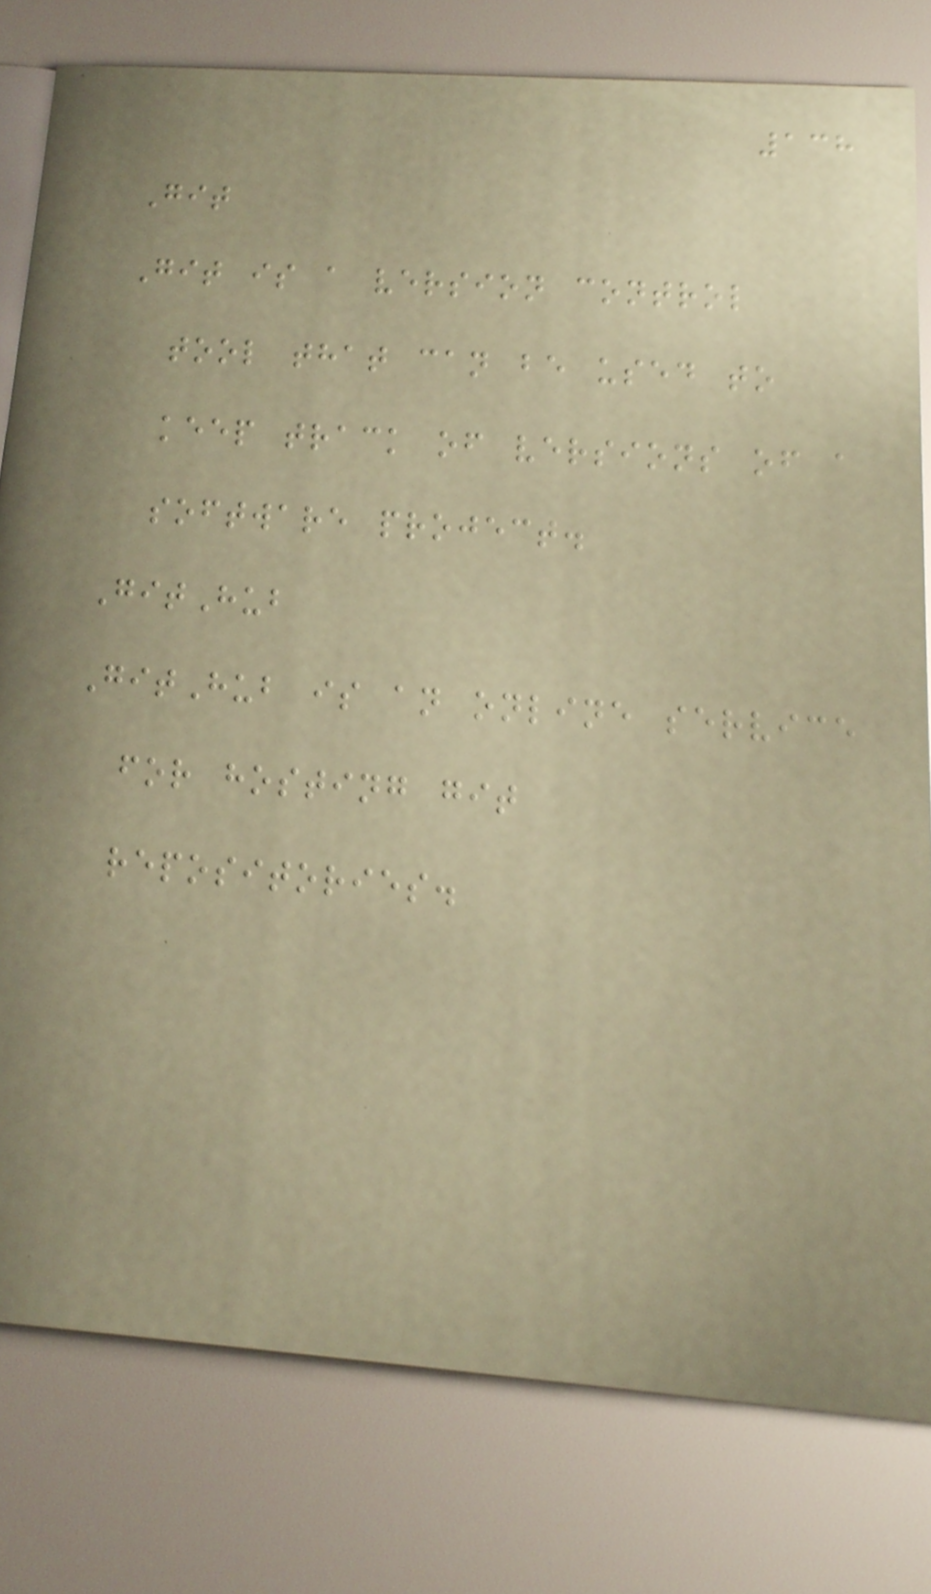138
Git
Git is a version control
tool that can be used to
keep track of versions of a
software project.
GitHub
GitHub is an online service
for hosting git
repositories.
